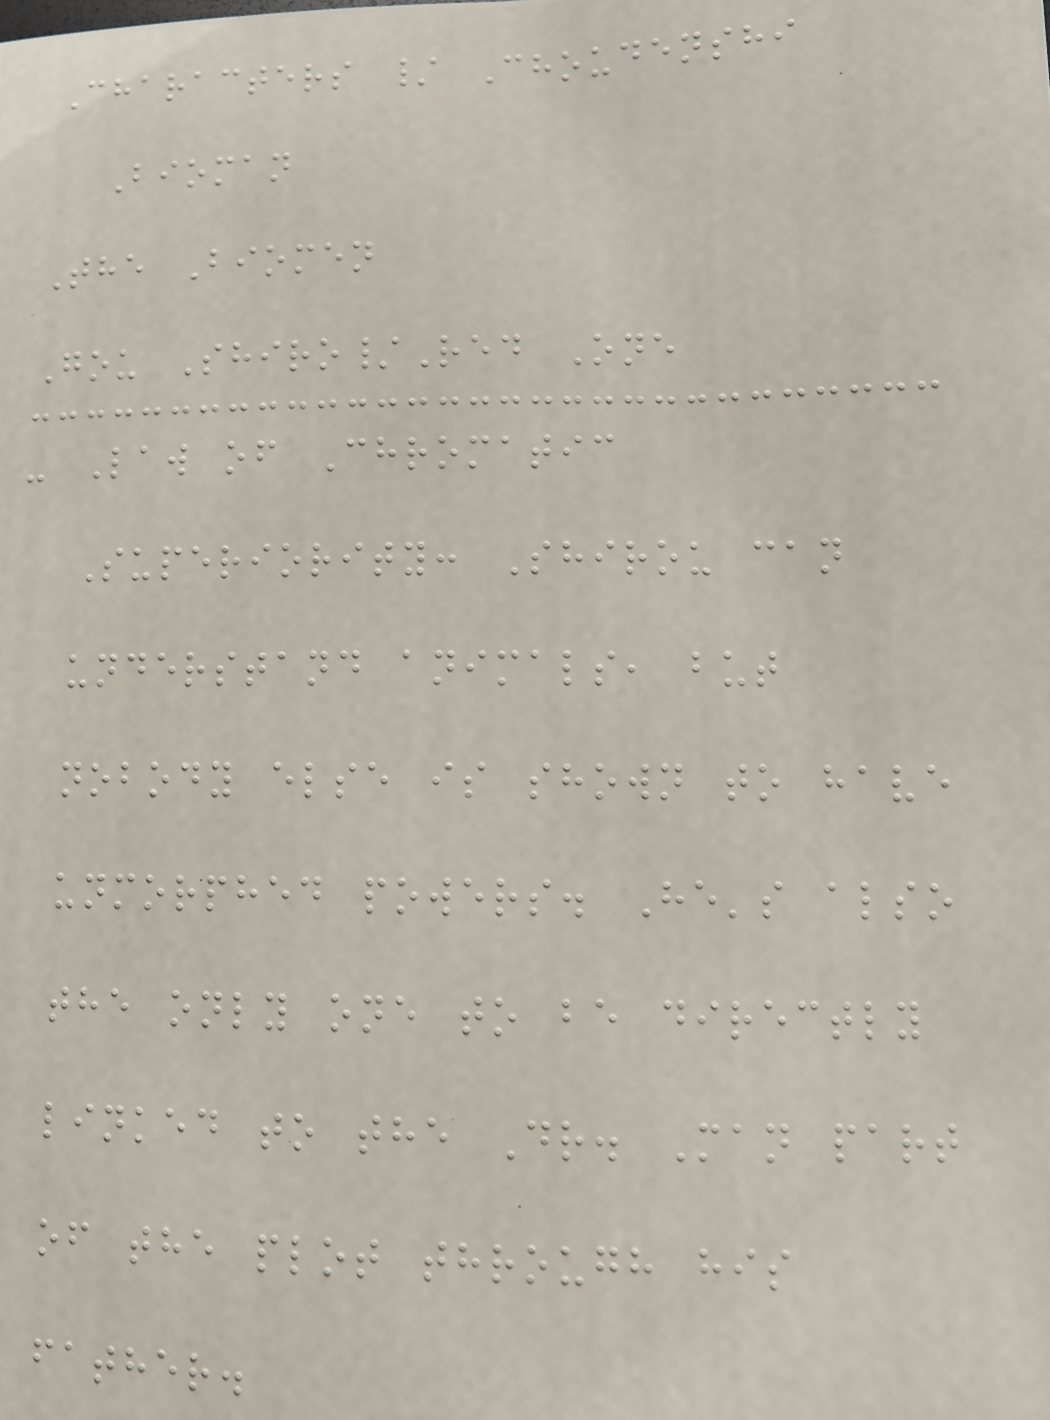Characters / Choudenshi
Bioman
The Biomen
Gou Shiro/Red One
- Law of Chromatic
Superiority: Shirou can
understand animals, but
nobody else is shown to have
unmorphed powers. He's also
the only one to be directly
linked to the Dr. Man part
of the plot through his
father.
